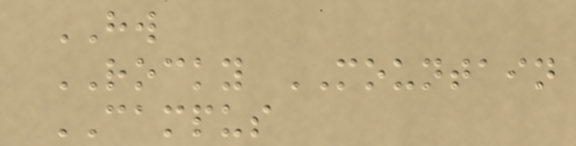HW
ROCKY MOUNTAIN
CAMPUS
